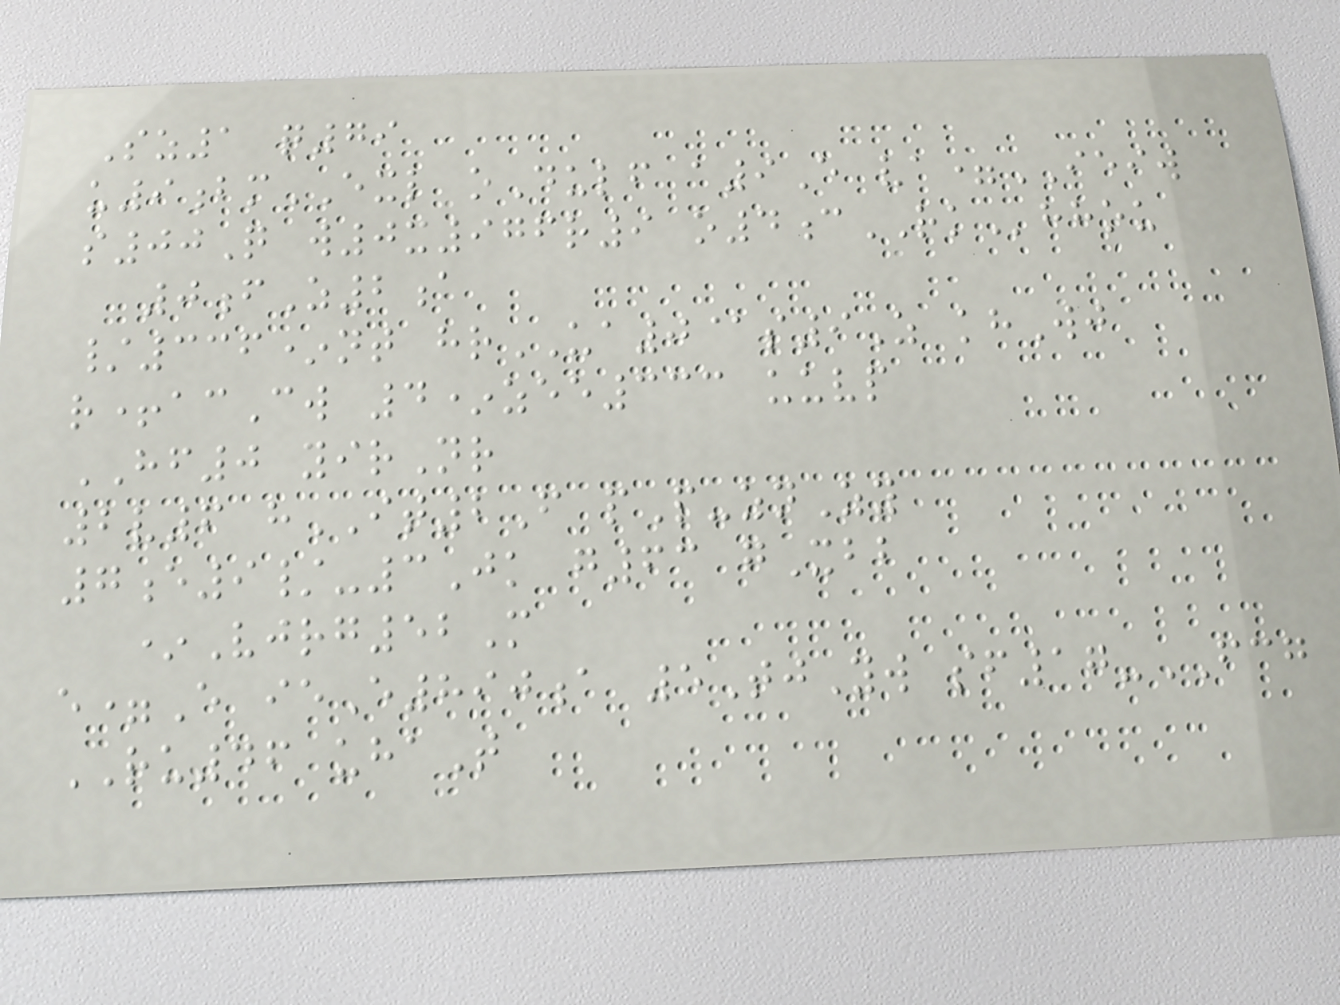Sz1 q79
u9bmEXL oDulf a9E va=IEIW
s00Q w0x976r9 o4cRKhhou
0fZ2a
/336*nt hrUA0@s9Z khWj
r+acCw 4*zee333 uuvp
HF0 yirNr
2v6 hIT2F pP-znZy
7e9/-3Jk g63 gXbb
*Vjrg52M
e=E ieE890a 5TjYw sf17-FCG
RU46 uhaT
